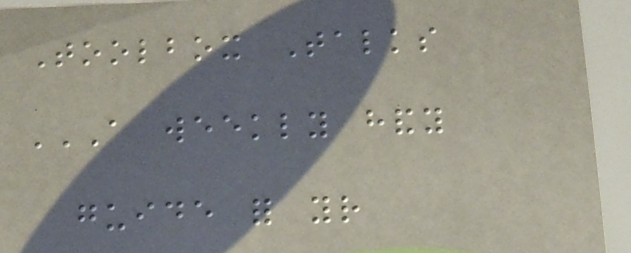Toolbox Talks
A WEEKLY HANDY
GUIDE FOR YOUR
